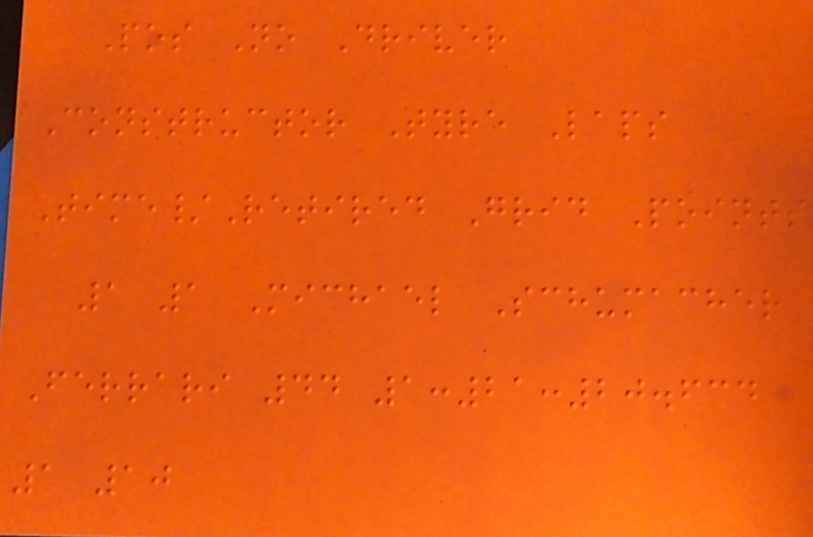Pos No Driver
Constructor Tyre Laps
Time/Retired Grid Points
1 1 Michael Schumacher
Ferrari 44 1:21:20.634
1 10
